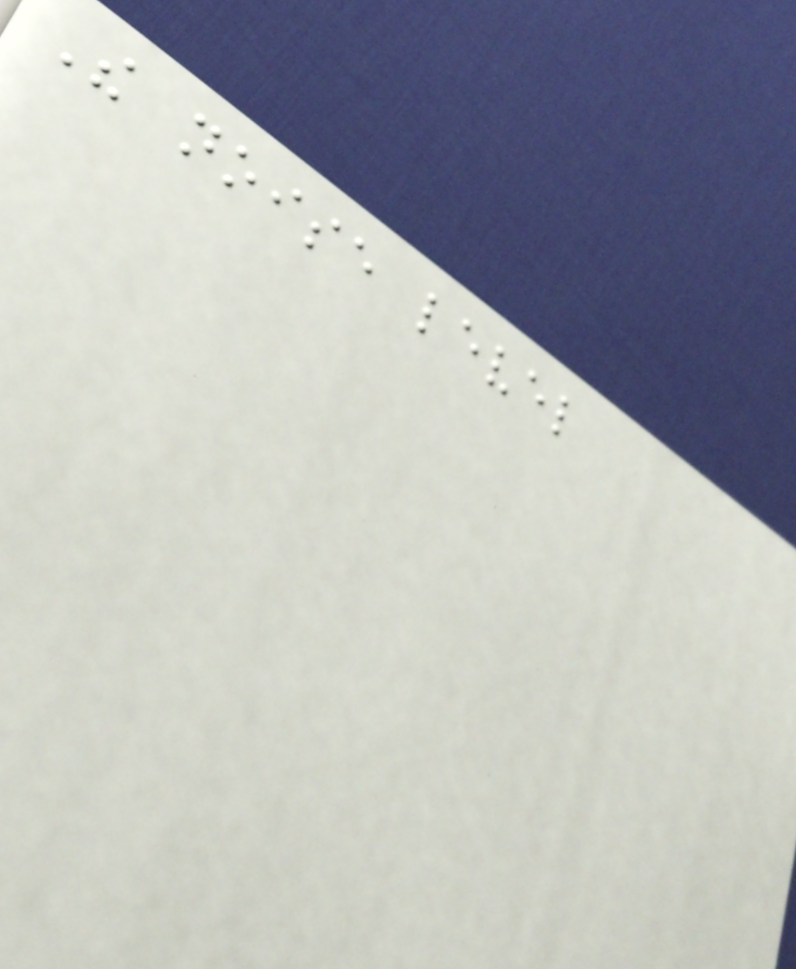The noise level
